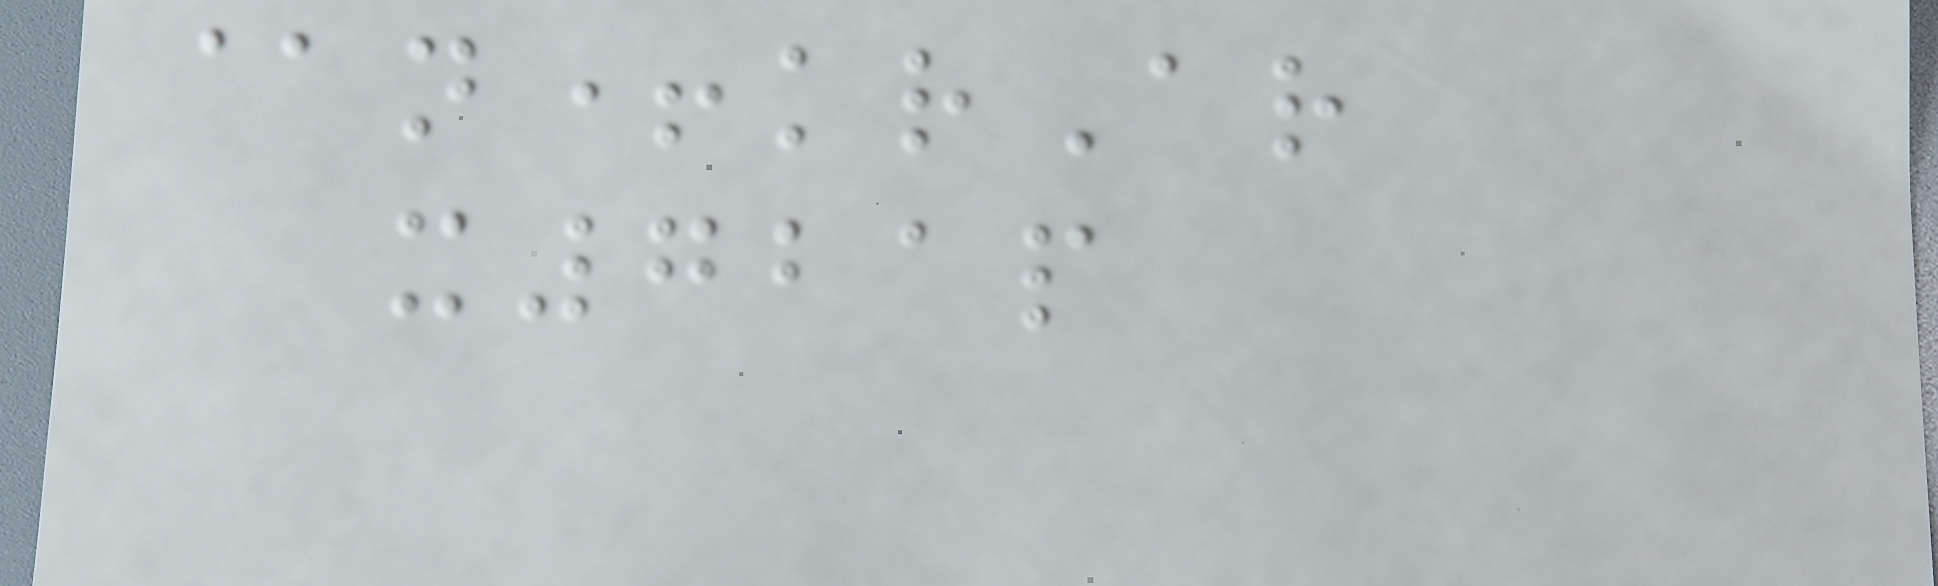@n+krAr
x721p
